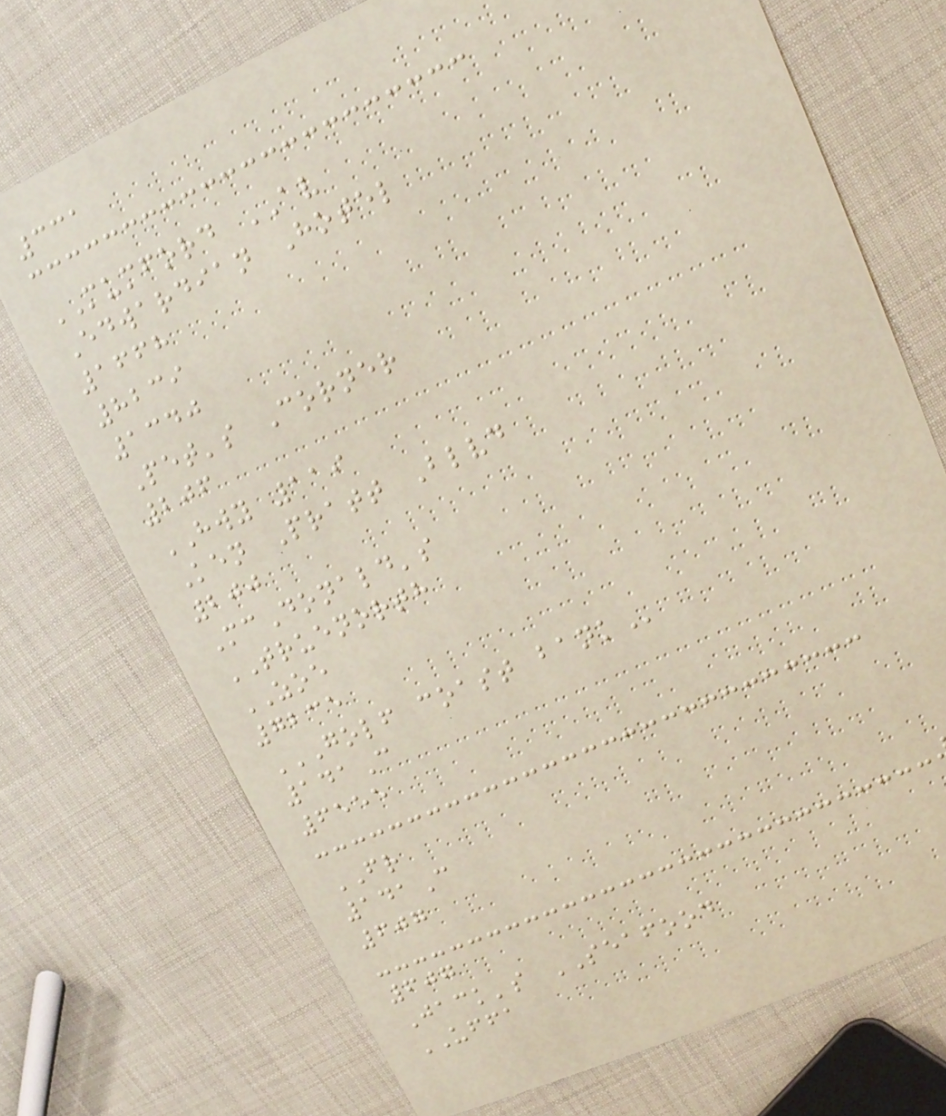331
MUMFORD AV
Edwardian Hotel
1668
8239
1340
Pet's Corner
206
HWY 119
Ken Pratt Blvd
200
McDonald's
TRUENORTH
ZOE
7235
GOLF COAST BANK
141C
6555
FR
141C
607
607
Jack's SEAFOOD
UFFA
